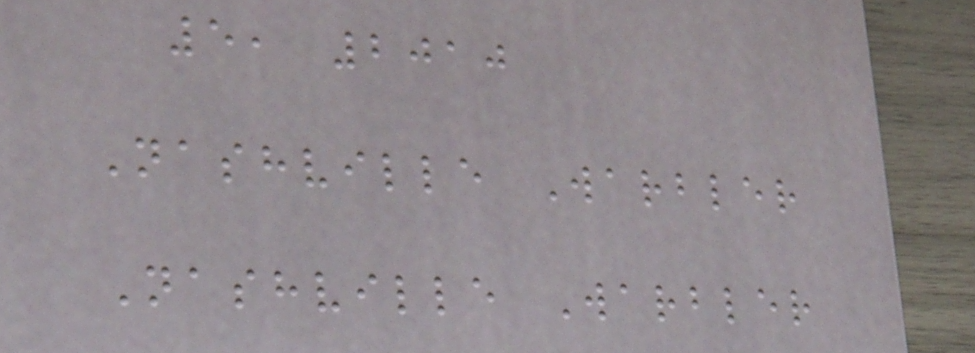5, 2010
Nashville Warbler
Nashville Warbler
